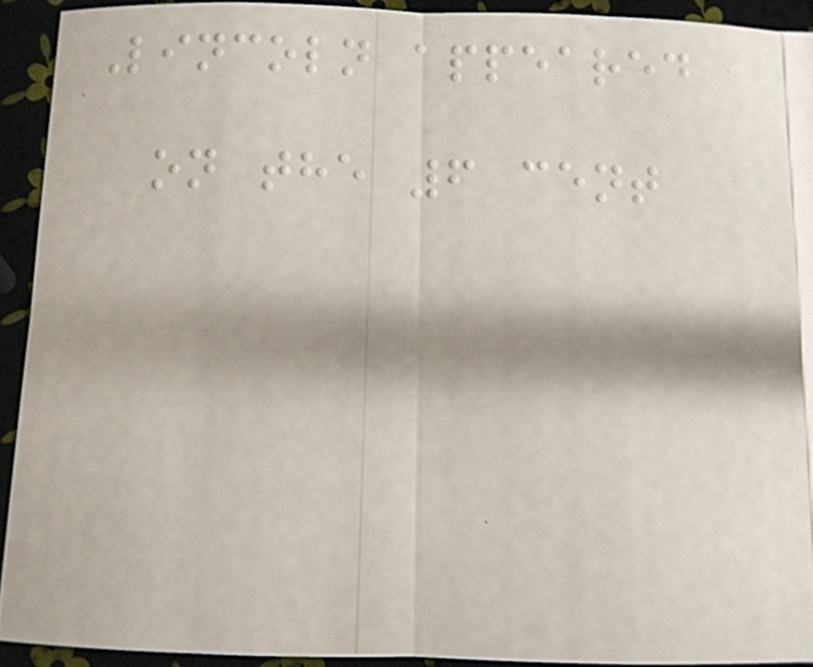Lincoln appeared
on the 6 cent
